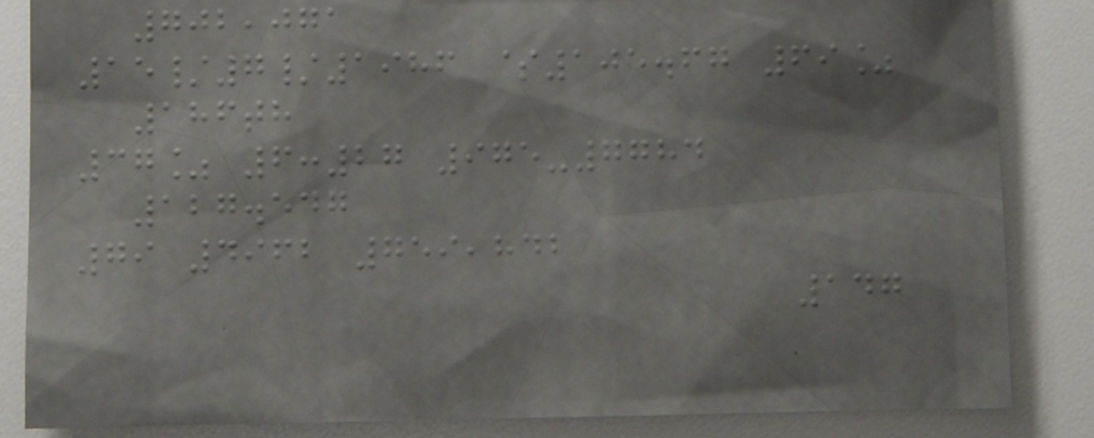702,071
15/7/1986 $105.67 69%
186th
37% 6:27 975-7784
127.547
79 4962 759,842
147
